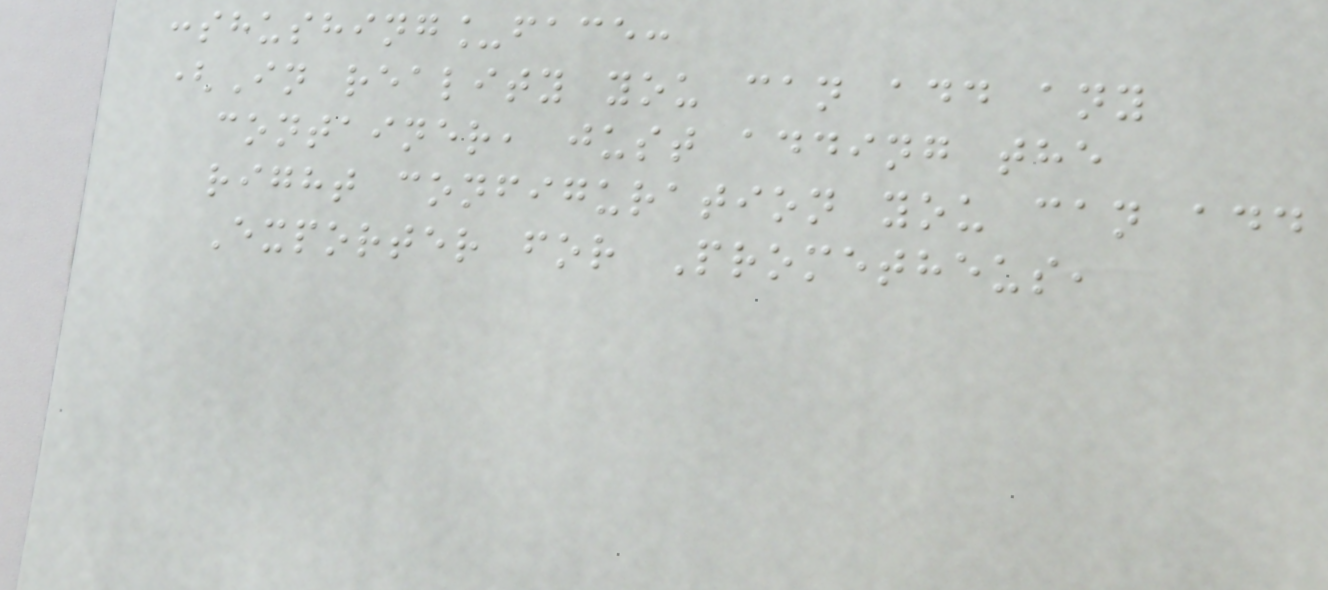:shushing_face:
(In reality you can add any
container, just adding the
right configuration you can add
Exporter for Prometheus,
